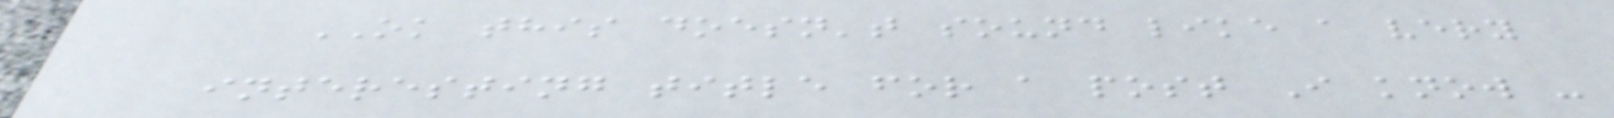OK this doesn't sound like a very
interesting title for a post I know -
